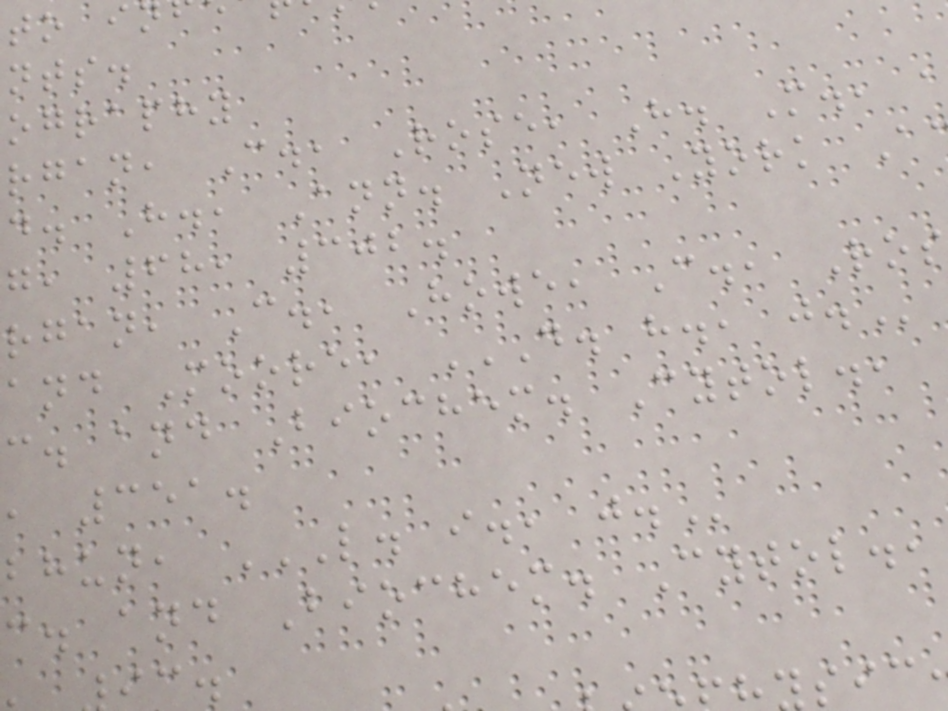nts.
ography
rgan, C., Rose, H. M., a
d. H., Ann. New York A
g, 68, 302.
rgan, C., Howe, C., Ros
and Moore, D. H., J.
c. and Biochem. Cytol.,
, 351.
bhun, L. I., J.
c. and Biochem. Cytol.,
